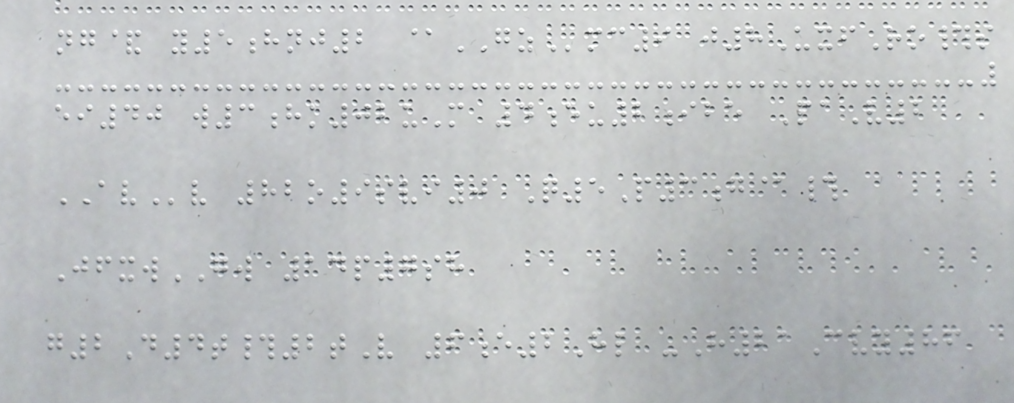ng& y5hnj2 @GZmc9 j8UxfRo#s
ei40 w3hk02uM 4eu2ibe PaV2
AVv 82o9svi0 Q5P3g@#
JfxwGW 14p7sh
g2D4t#2tV 6e2Hl -H21Cvy86
